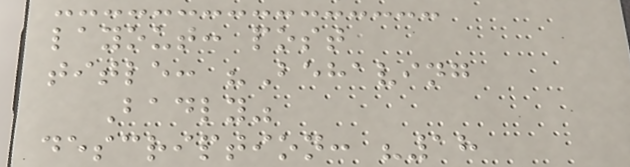layout: post
title: "Behaving
Badly"
description: "18
